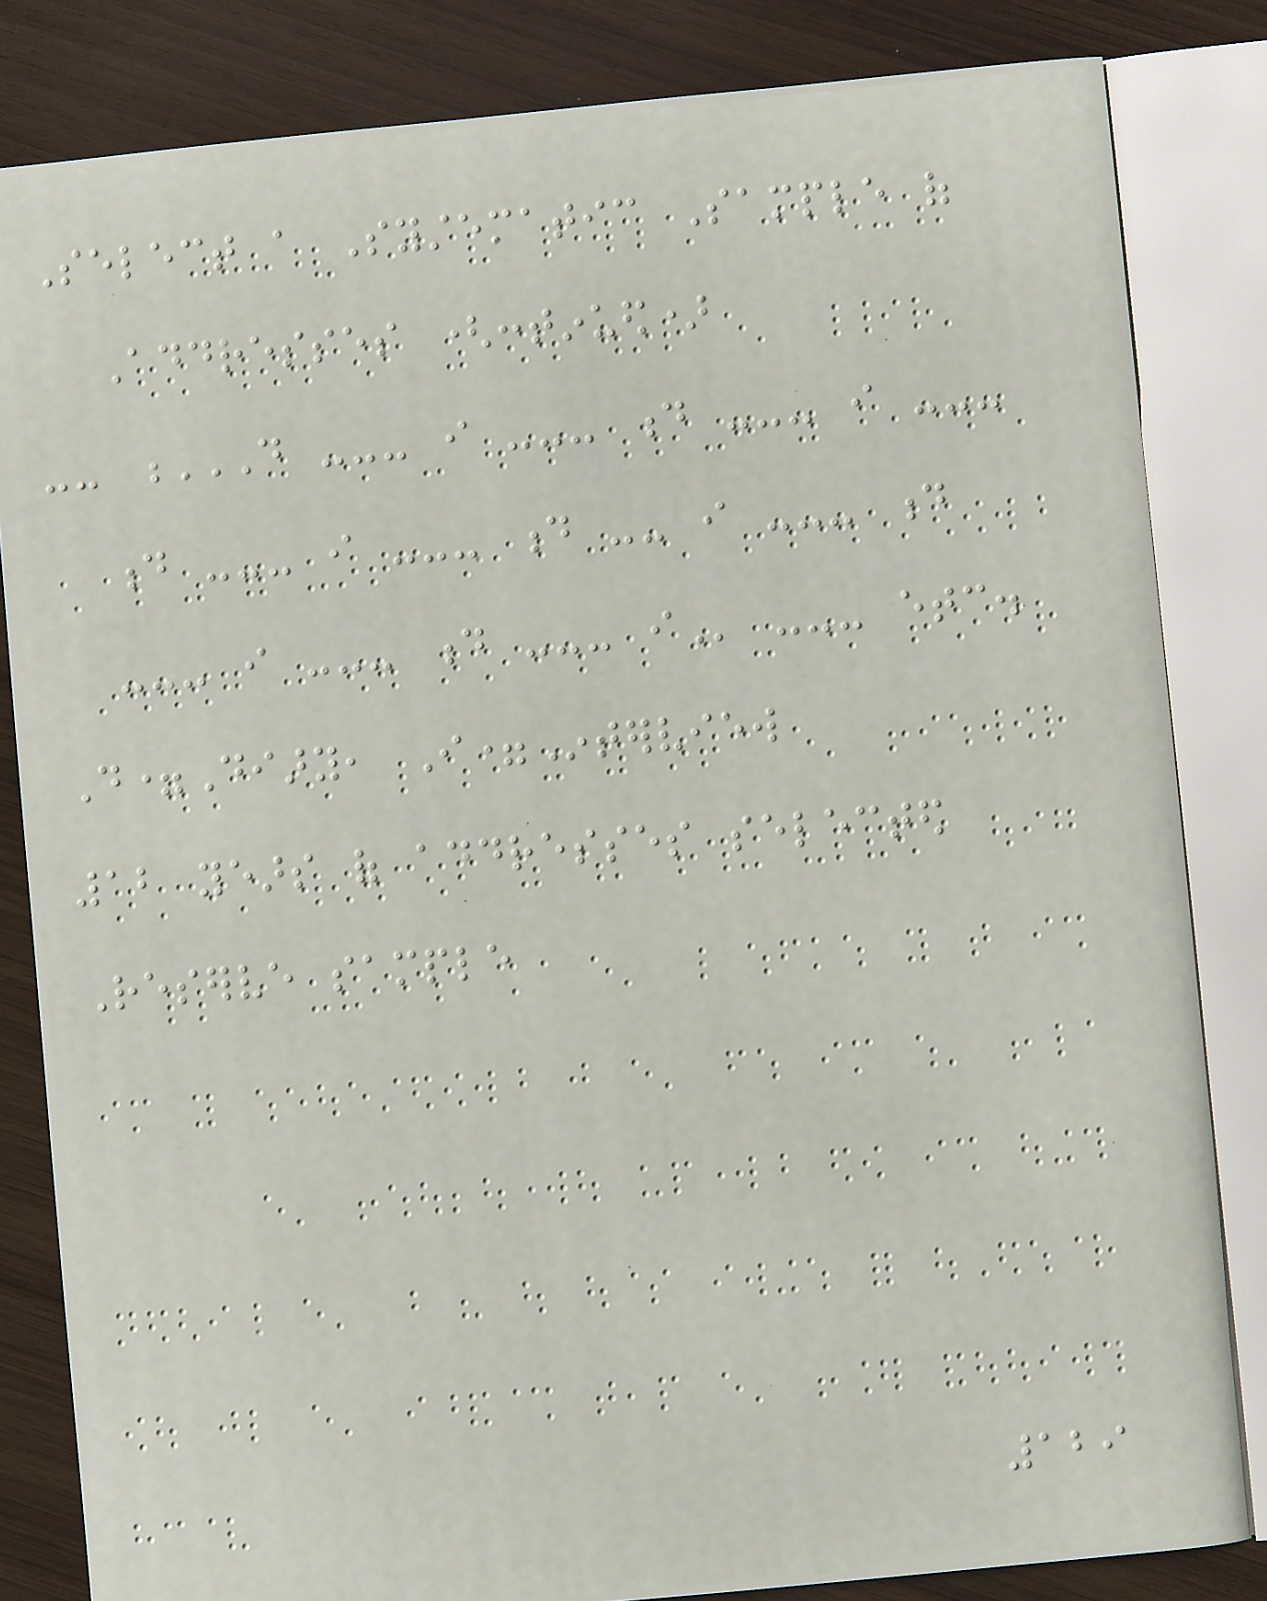Select a Systematic Sample of
Addresses (continued)
-- D --- I --- D --- I ---
D --- I --- D -- I --- D
--- I --- D --- I --- etc.
D=Diary, I=Interview
12 years of addresses selected
Reserve sample
129
